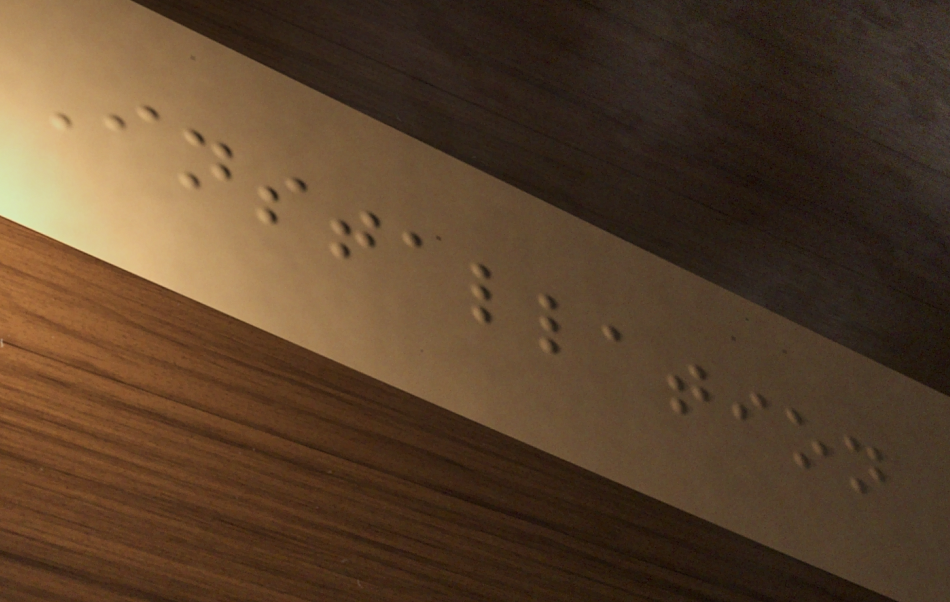Installation
